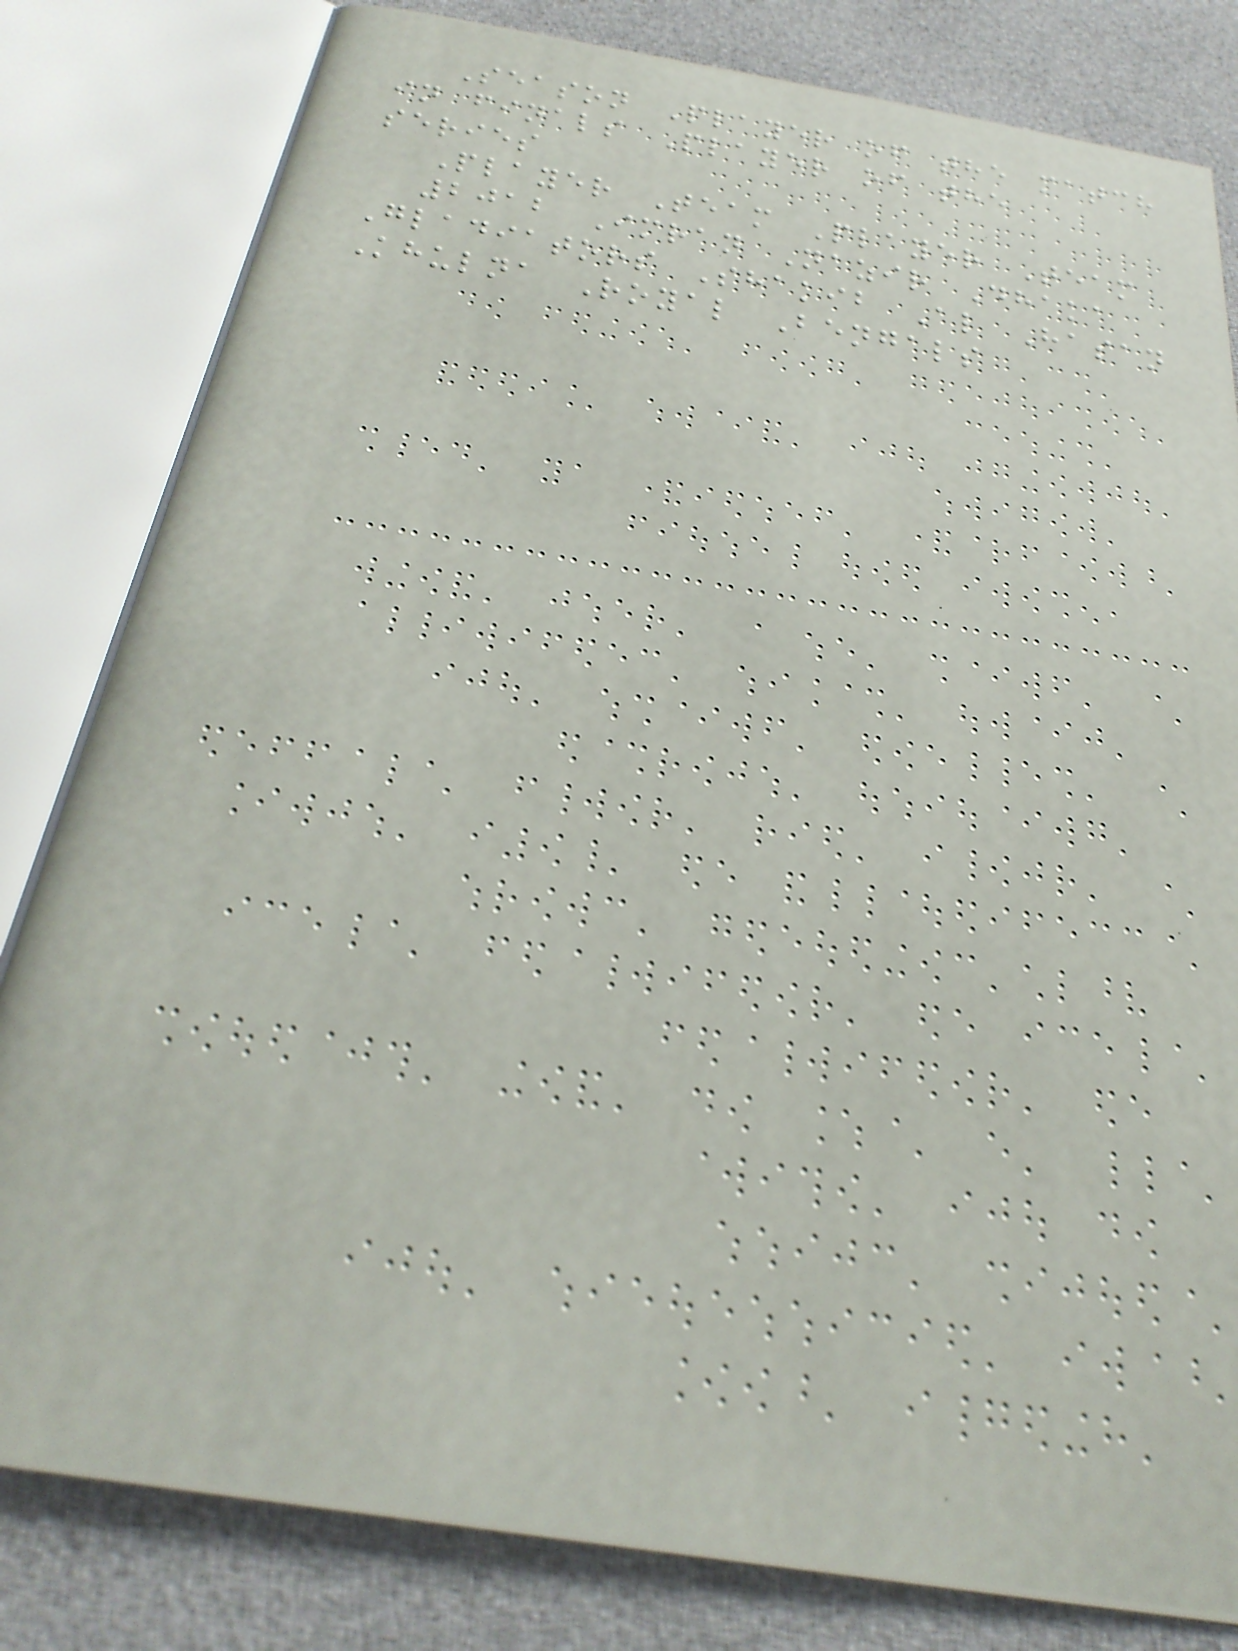Season Player of the match
in finals Player of the
series
Player Team Player Team
2012 Imran Nazir Dhaka
Gladiators Shakib Al Hasan
Khulna Royal Bengals
